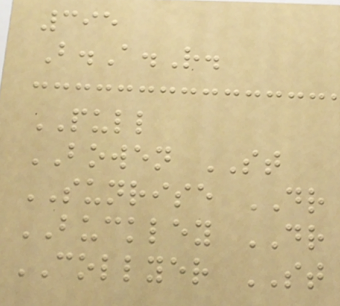395
B.A.R.
PULL
BOWEN ST
SUNRISE DR
BUCKLEY DR
COLLYER ST
